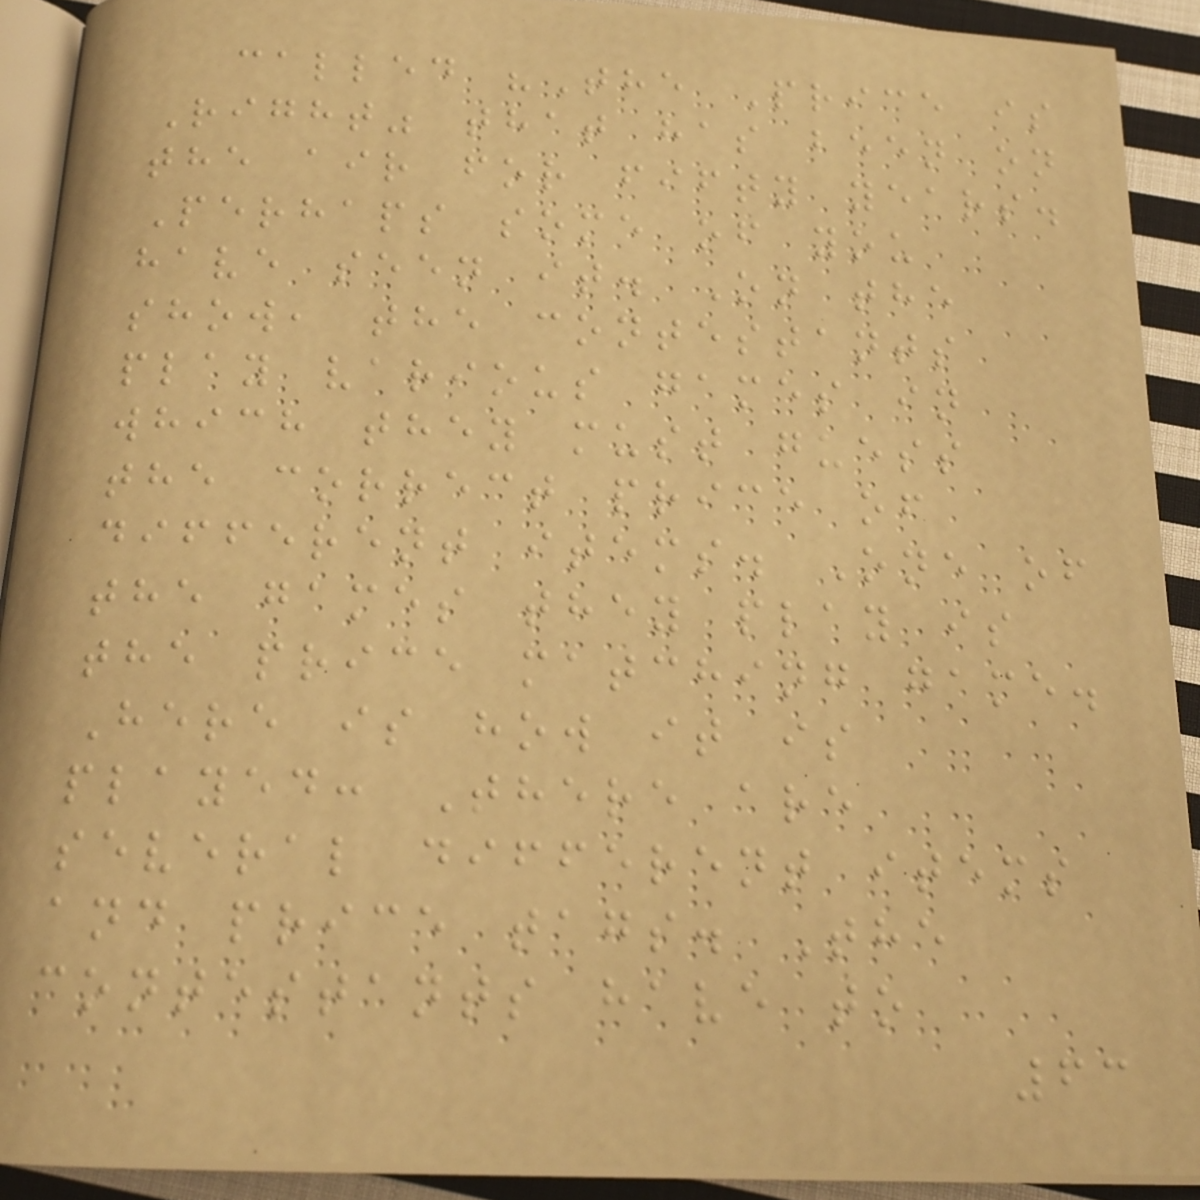called "The Price is
Right" that has been on
the air for fifty years.
Perhaps some of you
have seen it. On the
show, the contestants
play various games in
which they must guess
the correct price of
different items. One of
the games they play is
the price matching game.
Here is how it is
played: There are
several different items
and price tags. The
contestants have to
63
